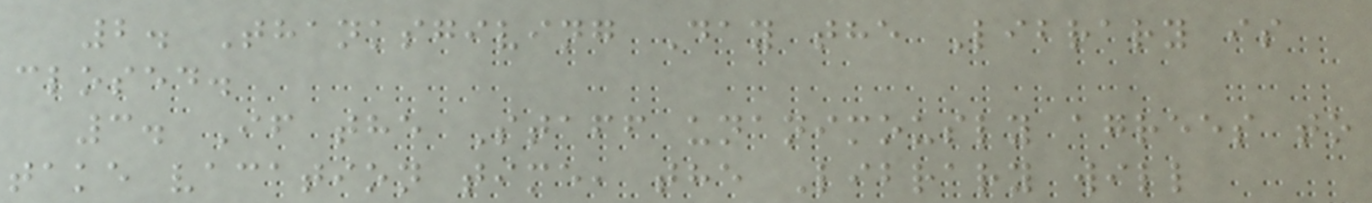2. Thanksgiving Day the Library is
closed.
3. If the Staff unanimously agrees to
take vacation time, the Library will
